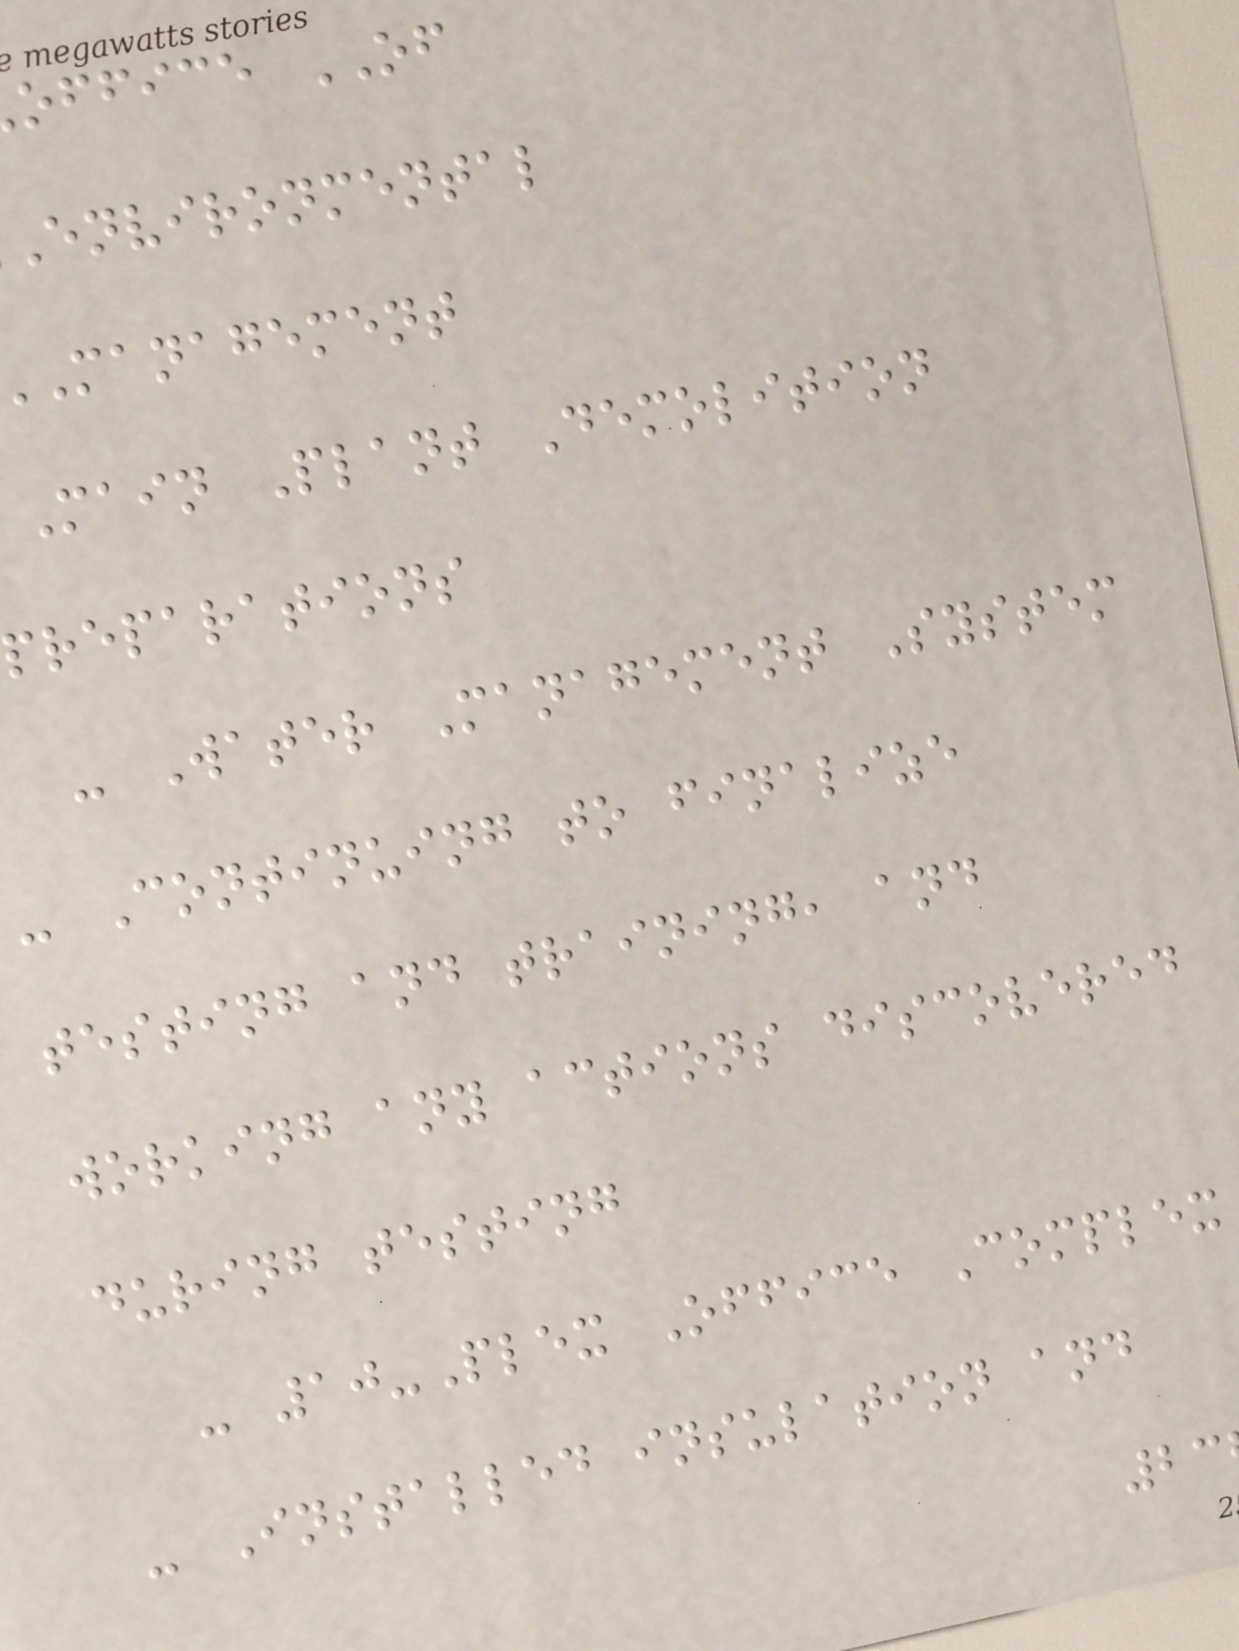office OF
environmental
management
Main Plant Demolition
preparations
- Water Management System
- Continuing to finalize
testing and training, and
working any actions discovered
during testing
- 10-Plex Office Complex
- Installed insulation and
